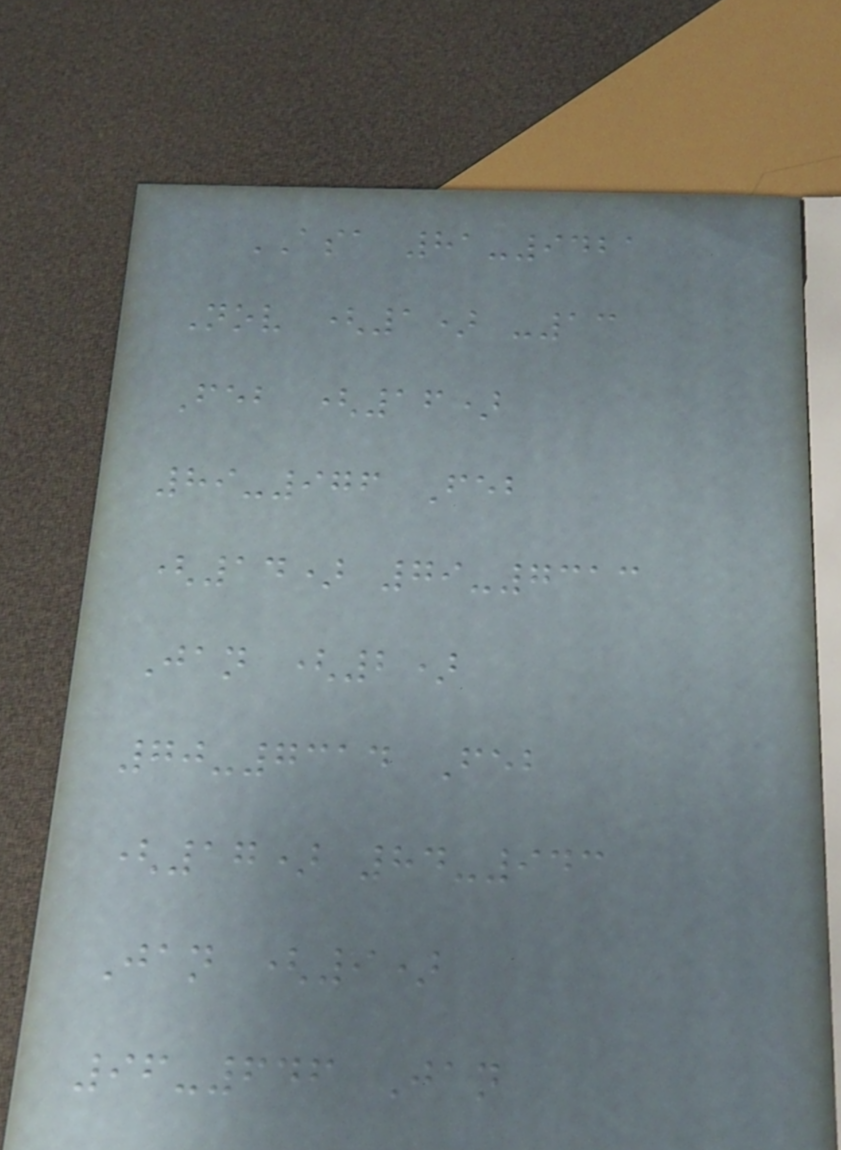ASA 81-9421
Nov (1) -13
Feb (16)
89-976 Feb
(14) 79-7313
Jan (2)
70-7314 Feb
(17) 84-943
Jan (9)
96-646 Jan
